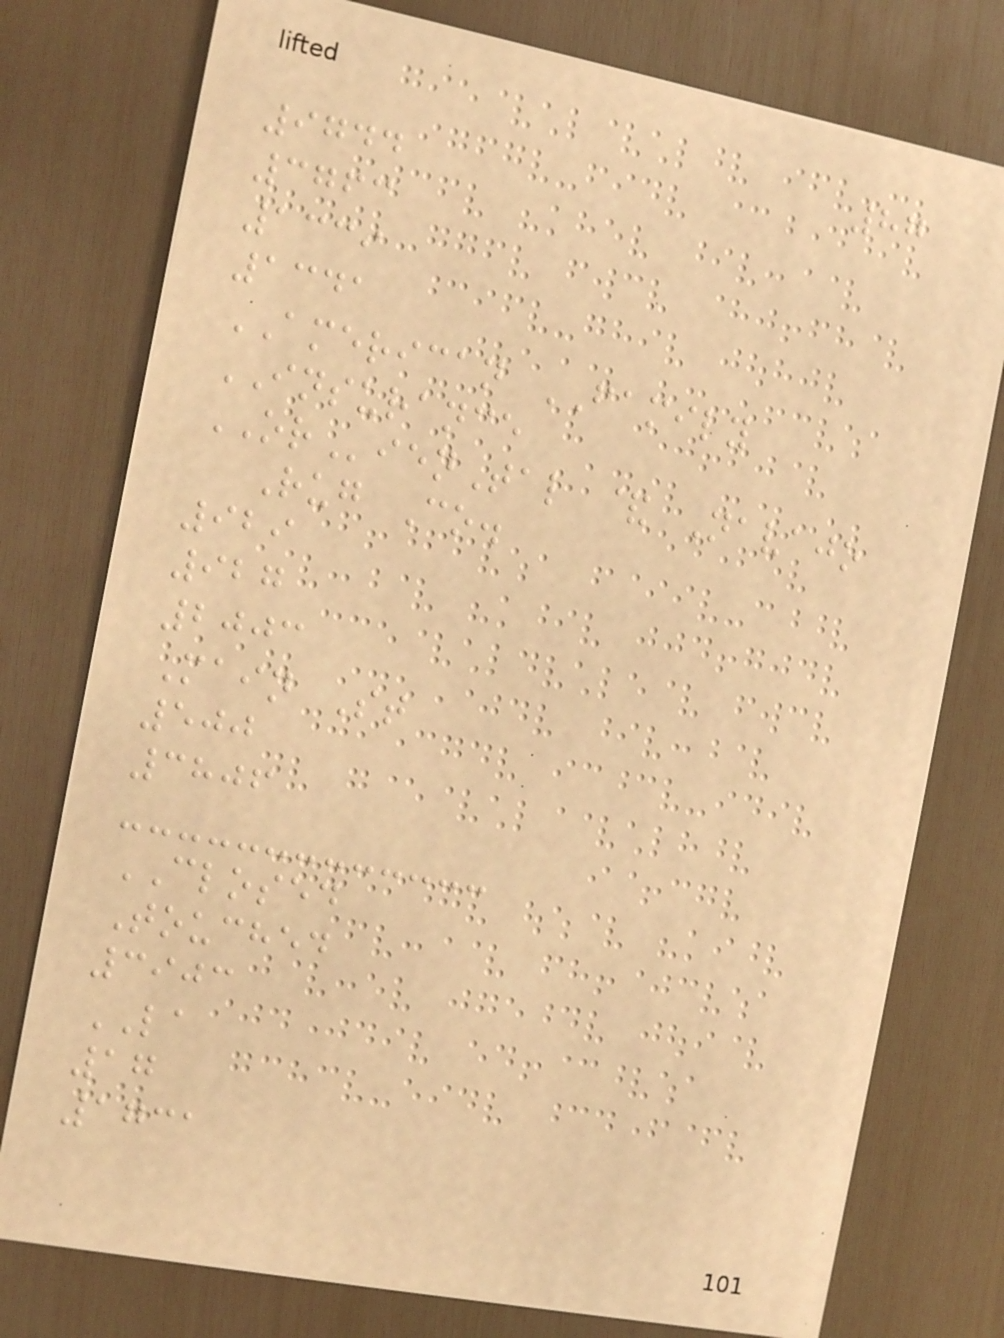87
9744
3763
1339
1341
AMERICAN FAMILY
INSURANCE
ORienTal & Navajo
Rug Co.
929
927
2003
Main St
500
3806
CLOSED
Touched
3903
LA
17
1731
